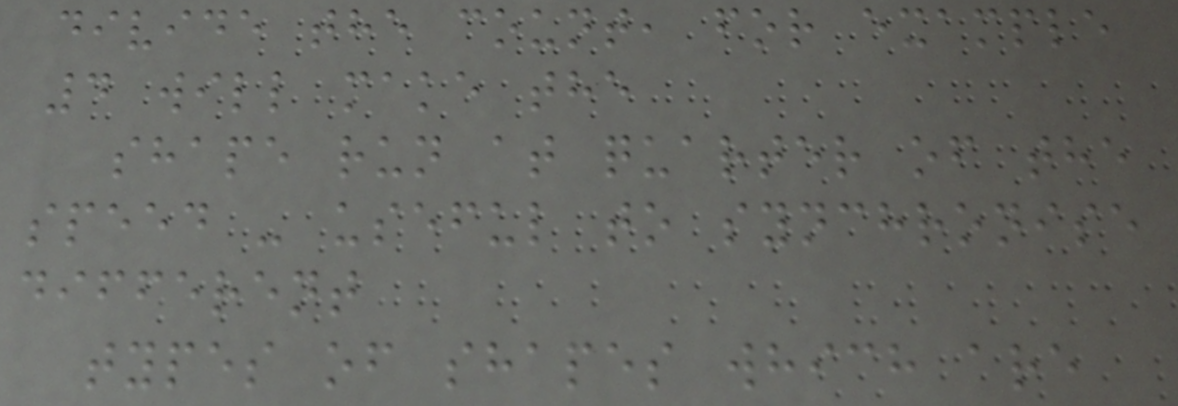divide the count, for example
4 will make the
shape run at quarter of the
speed - useful to synchronise
different
types of shapes which are
